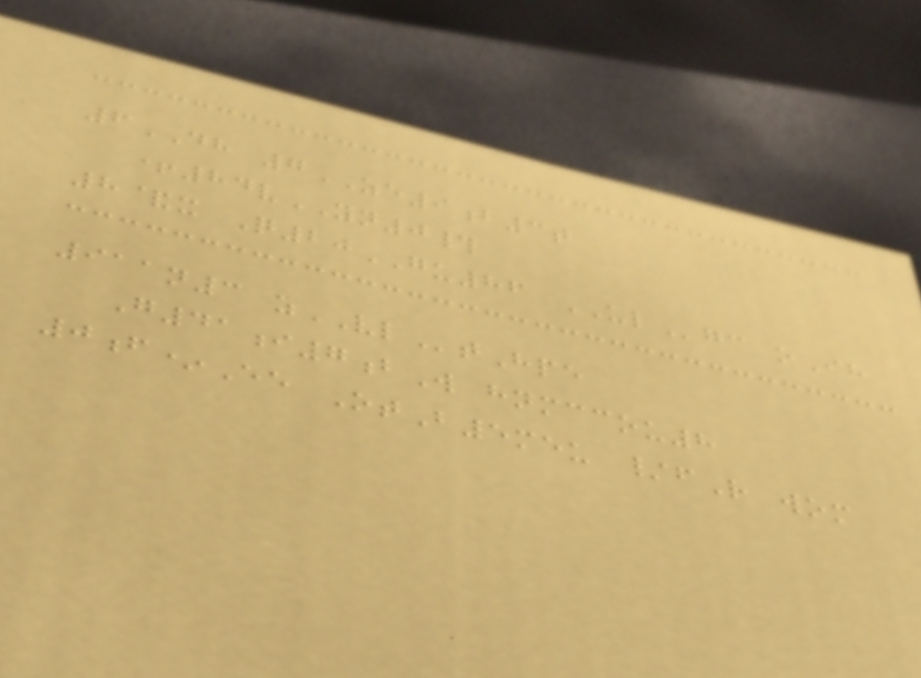6DH 7ZE9b3t
+84vYN0#
8&x Q20GU86 ULgc oIh
911n3 zVLtHpe
G41i7bW hnmccou8
0f*Ee OtB5meu /fR wom
